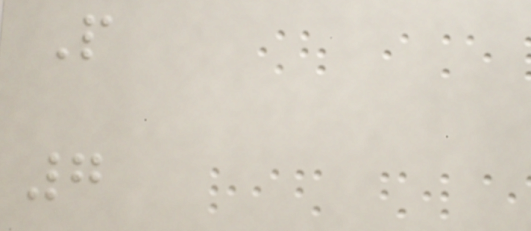P
7
